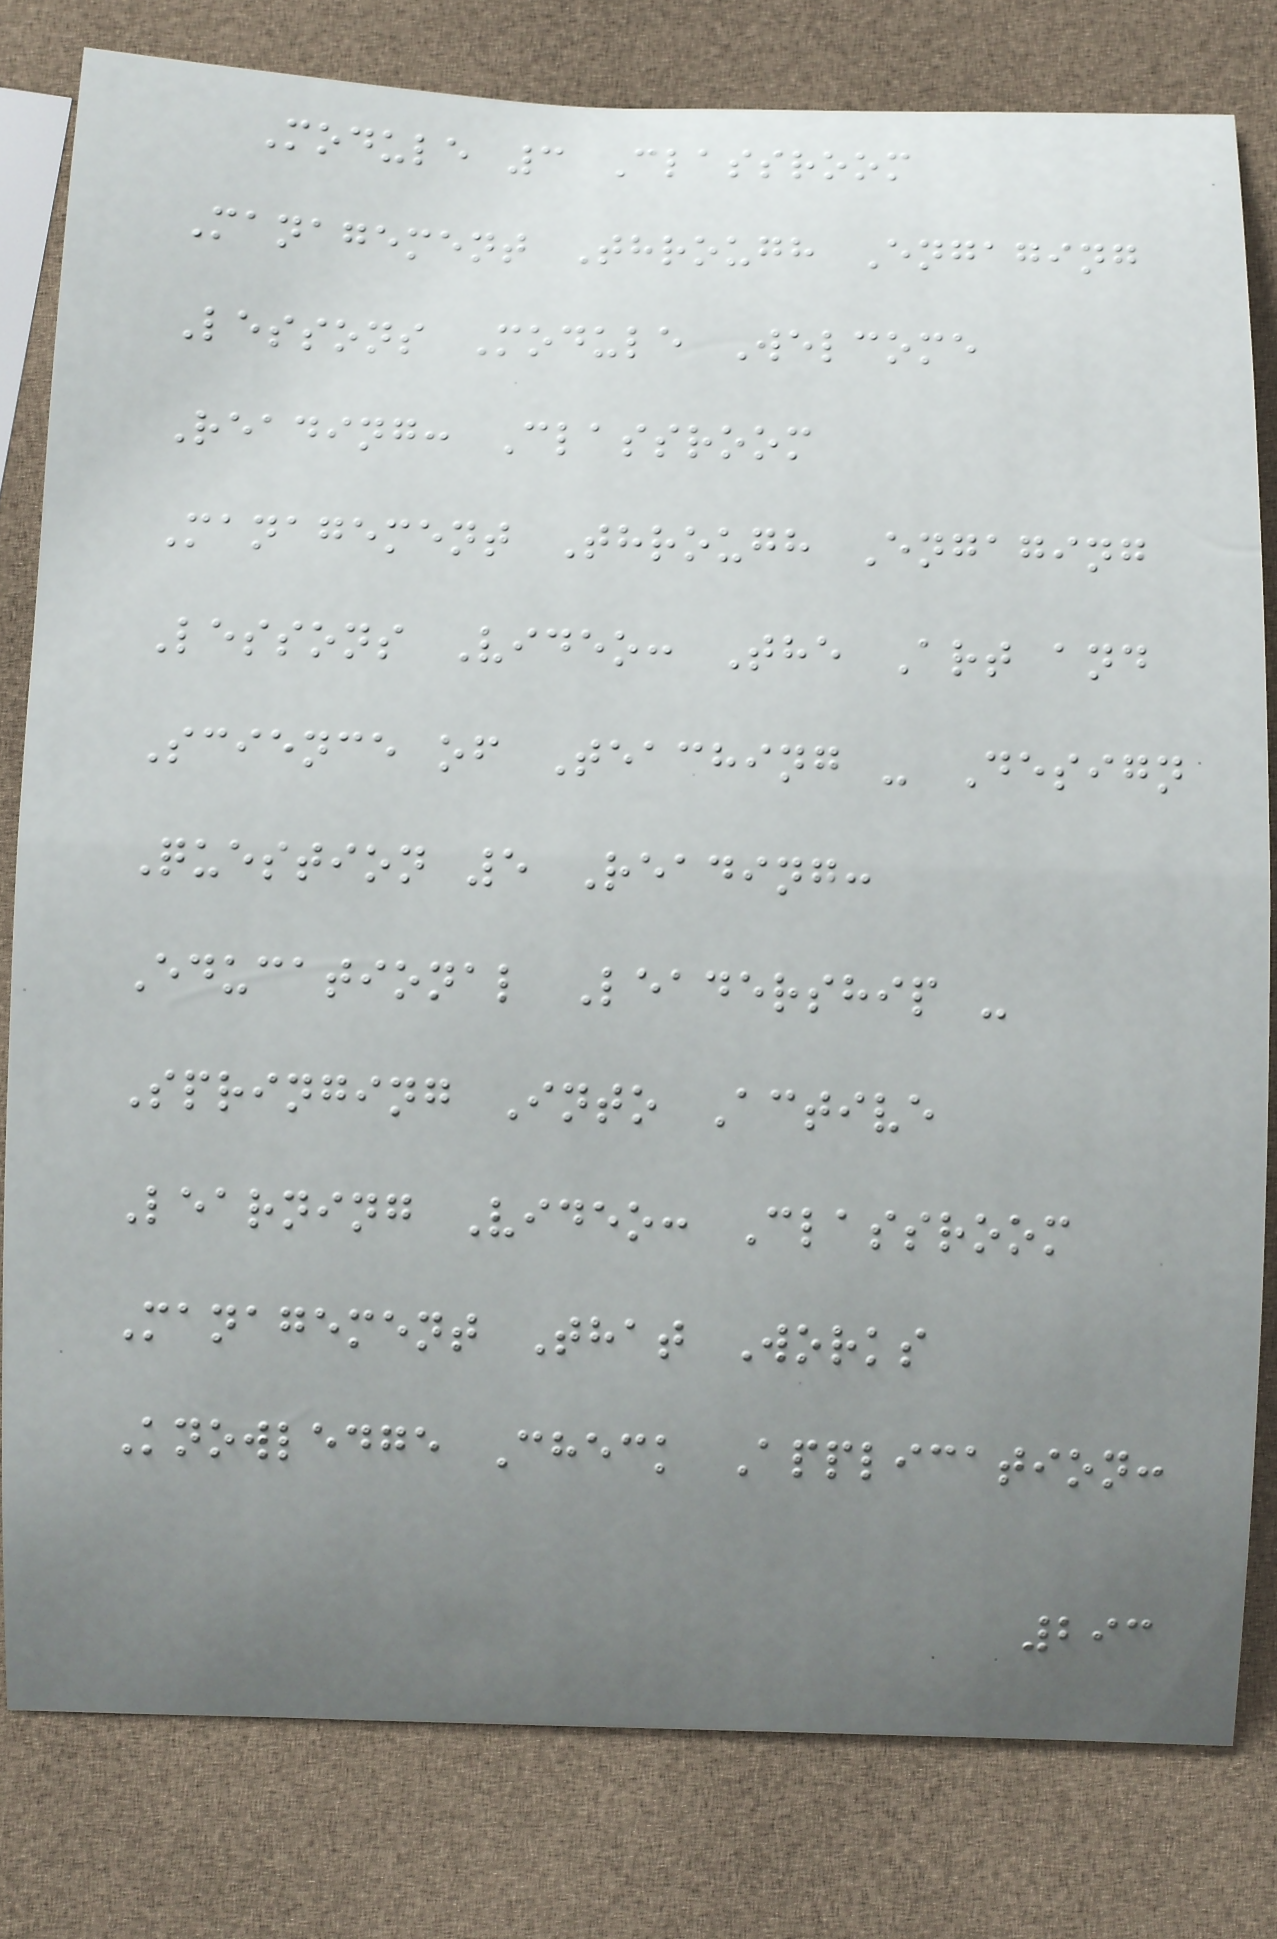Module 3 Classroom
Management Through Engaging
Lessons Module Welcome
Reading: Classroom
Management Through Engaging
Lessons Video: The Art and
Science of Teaching - Design
Question 5 Reading:
Educational Leadership -
Springing Into Active
Learning Video: Classroom
Management That Works
Knowledge Check Application:
293
